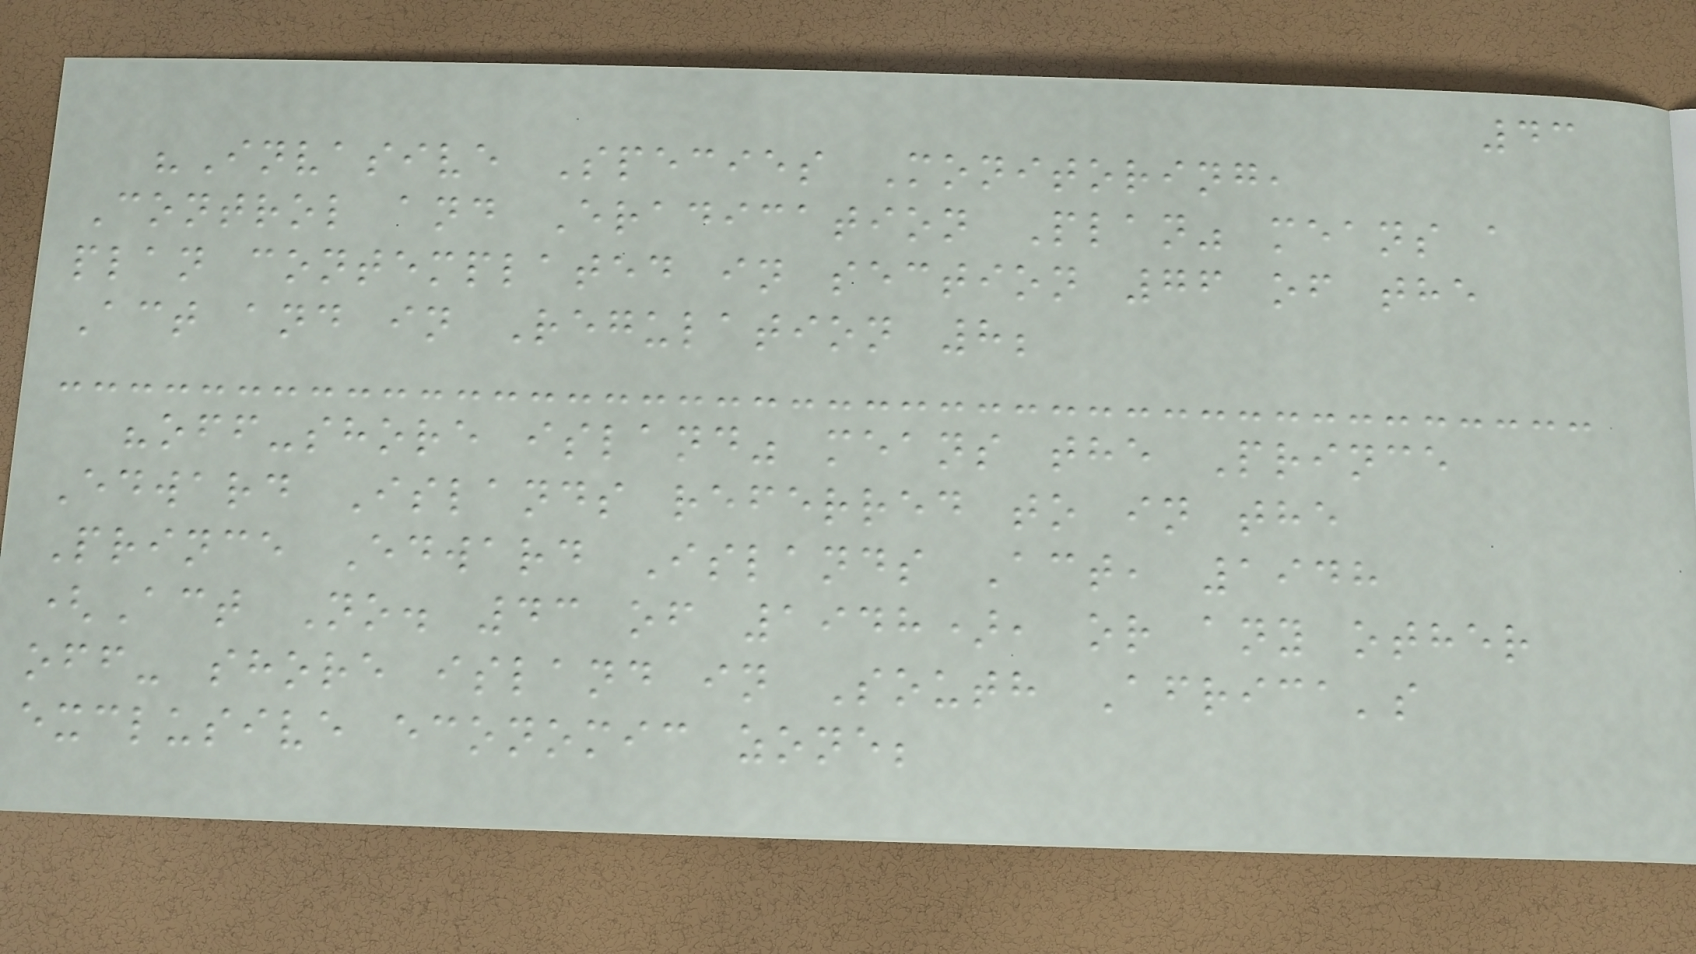43
"Invasive Species Monitoring,
Control and Eradication Plan" means a
plan contemplated in section 76 of the
Act and in Regulation 8;
"off-shore island" means the Prince
Edward Islands referred to in the
Prince Edward Islands Act, 1948
(Act No. 43 of 1948), or any other
off- shore island in South Africa's
exclusive economic zone;
